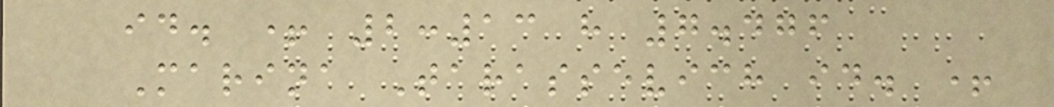id. + 2:13 h 7.476
Marina Tarassevich id. +
